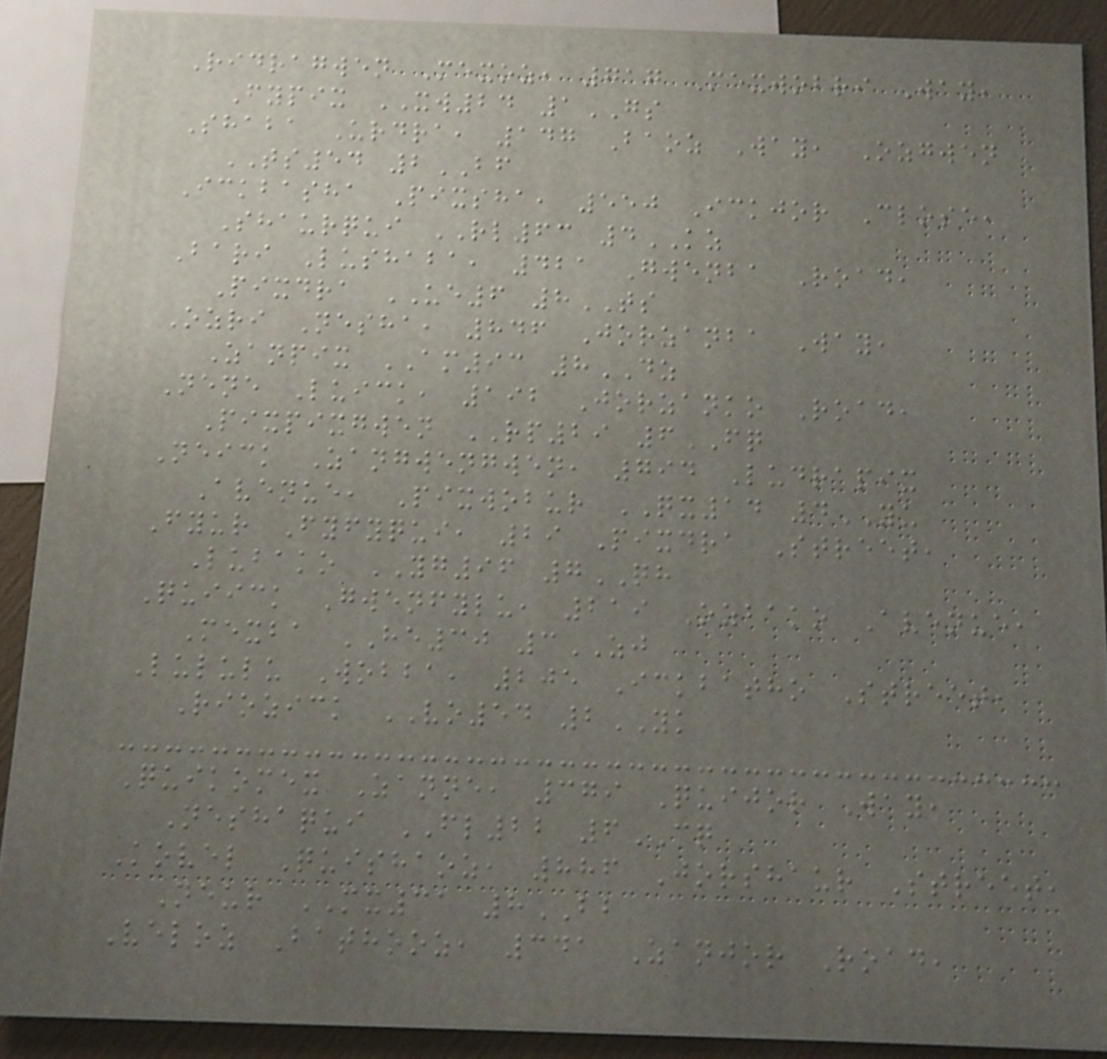Ridragwen Mexoz, 717 Mexwobri Way,
Fypix XW24 1GS
Shaba Urdra, 147 Baoz Way, Ozgwen
TS54 2BF
Ickbasha Pixsha, 550 Ickjor Close,
Shaurqui RL63 4KZ
Bari Lushaba, 421 Gwenba Road,
Pixdra UE6 8TS
Ozri Nesha, 846 Jorzanba Way,
Zanpix AM93 8DZ
Nene Luick, 192 Jorzanko Road,
Pixpixgwen RP29 6FQ
Neick Zangwengwen, 794 Ludrapix
Avenue, Pixwobur QX14 4YU
Fyur Fyfyqui, 29 Pixdra Street,
Lubako YG96 7QH
Quiick Gwenfylu, 219 Ozbako Avenue,
Mexba HE30 3ZJ
Lululu Wobba, 205 Ickbatho Street,
Riozick VO54 2YK
Quikomex Zanne, 379 Quijor Way,
Neshaqui FL22 6CQ
Kovel Quishaoz, 886 Jorshaur Street,
Neur MX31 8BB
Veloz Bathooz, 341 Zanjor Road,
